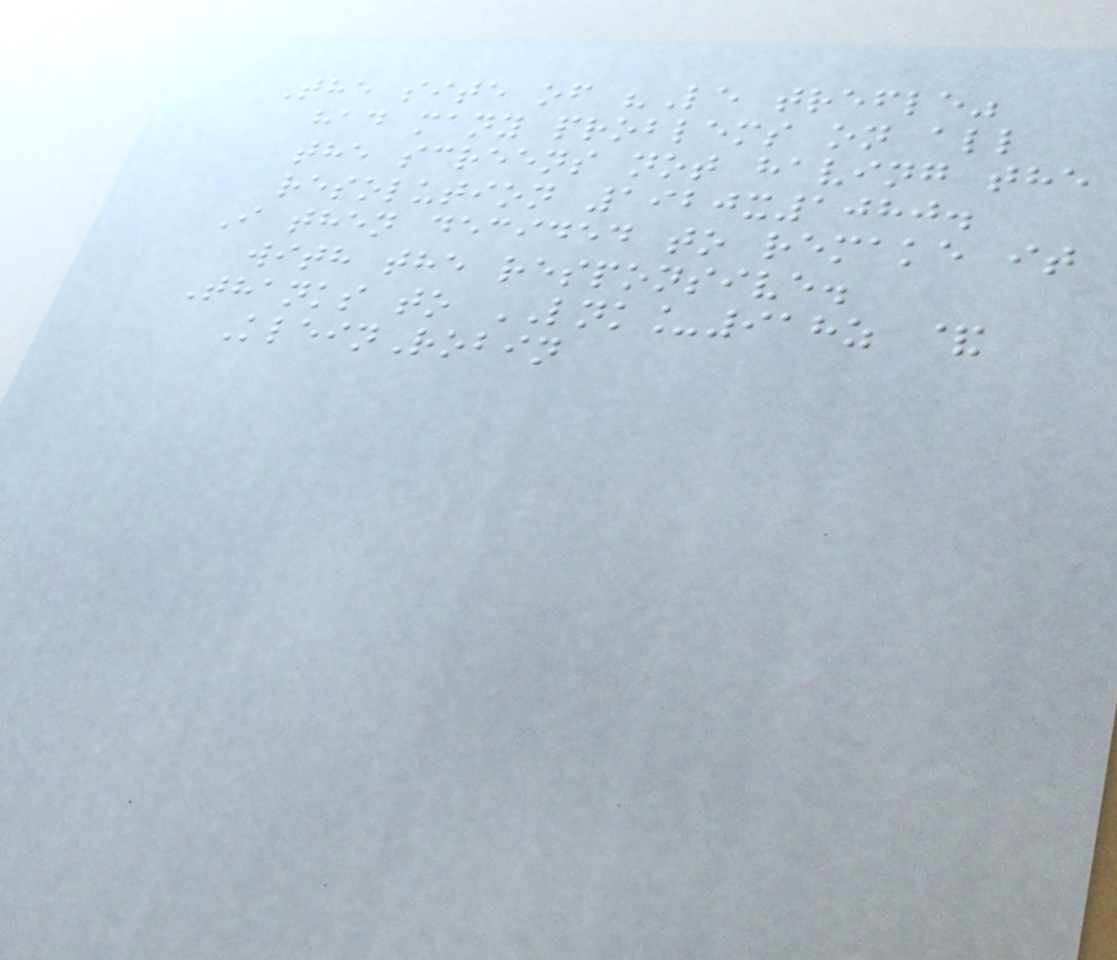The site of "Le trefle"
had many problems on all
the screens not having the
resolution 1920x1080.
I then decided to remake it
with the responsive.
Thanks to LNK_918z &
KleinRobin
